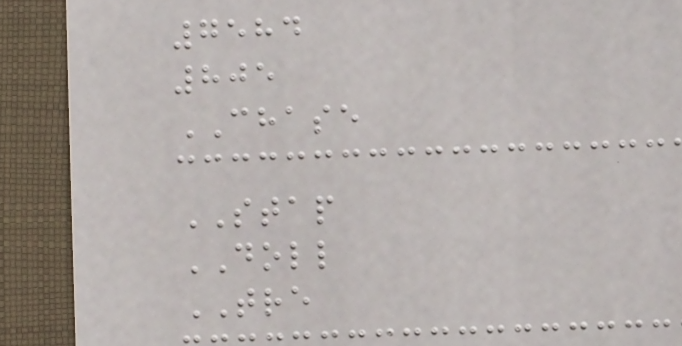7584
805
CHASE
STAP
DOLL
TRE
